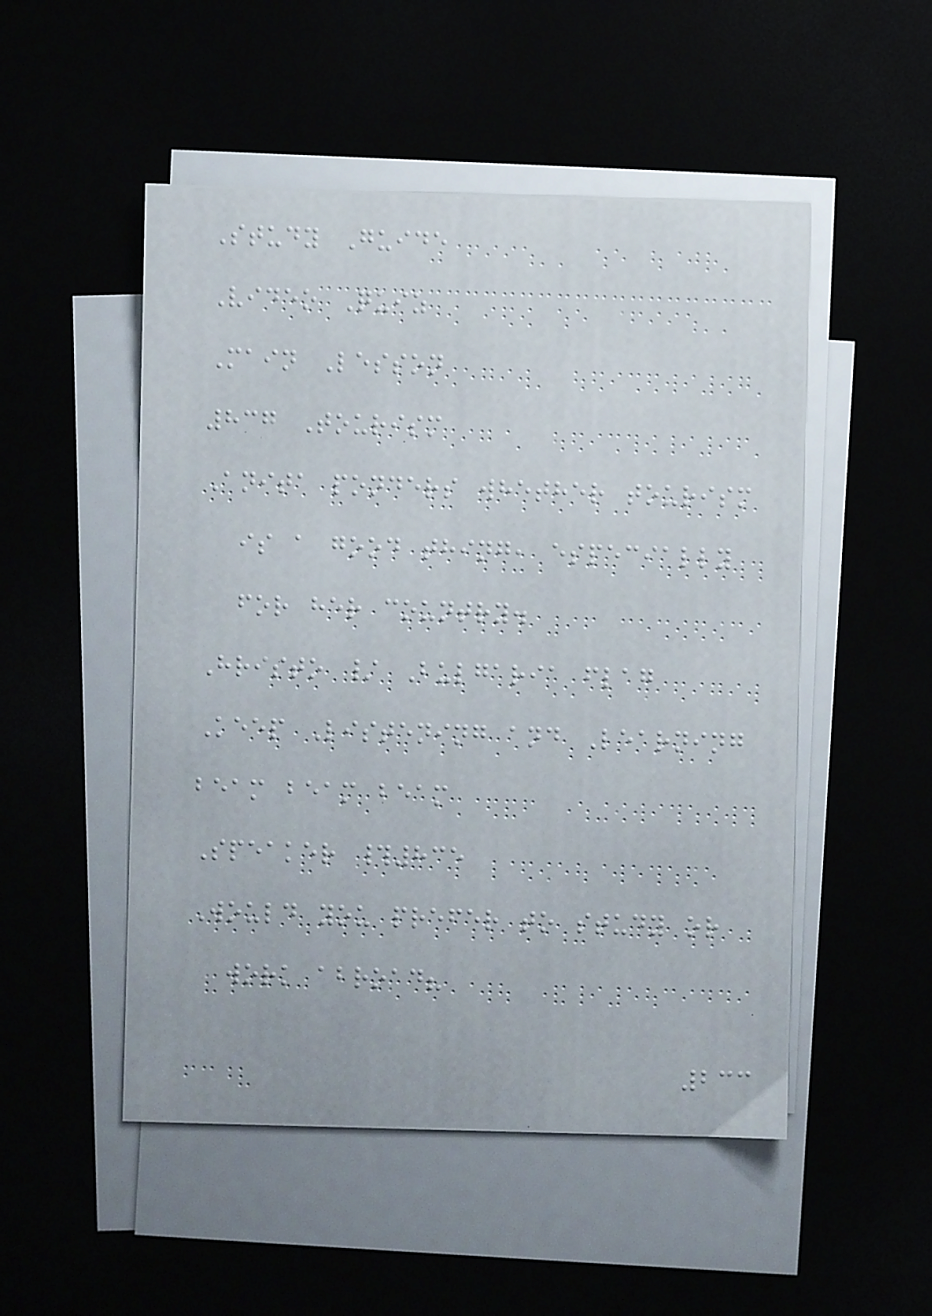Study Guide
Video Quiz
Main Lesson
837 Tourism
Anita ponders whether tourism
is a good thing, especially
for her country.
Hristo / Bulgaria flag
Keep Listening and Learning
beam beam beam
Speaker #835
Would you prefer to study or
work abroad?
233
